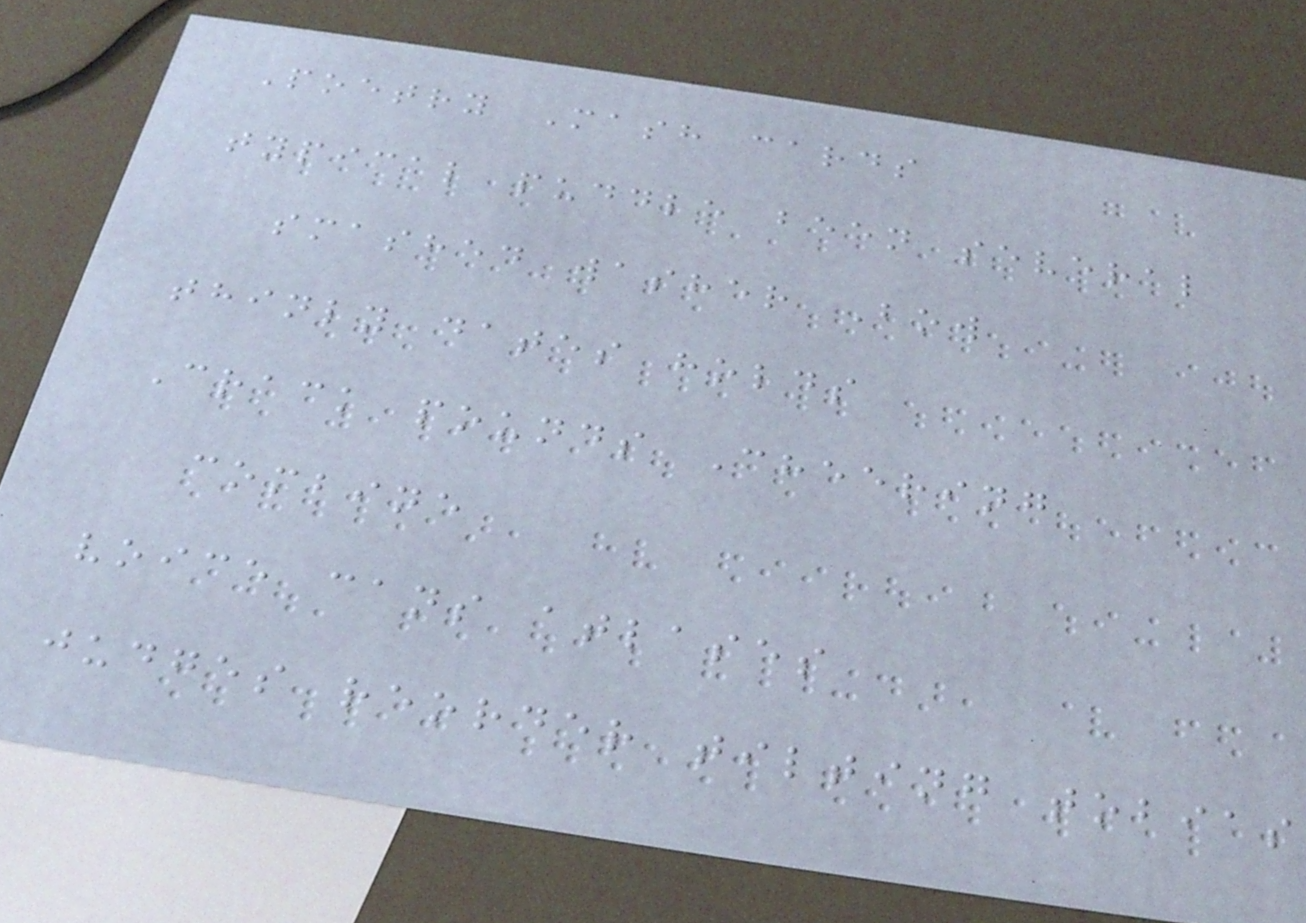Poetry Mash cards
typical puddle been several
smashed washer Bow
thinly dates holds
Crack pounds Cheering
combine
voice cans atlases
judges reorder tilting tobias
